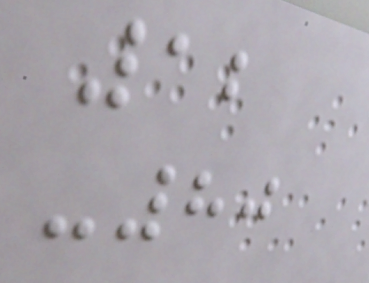12
-80
